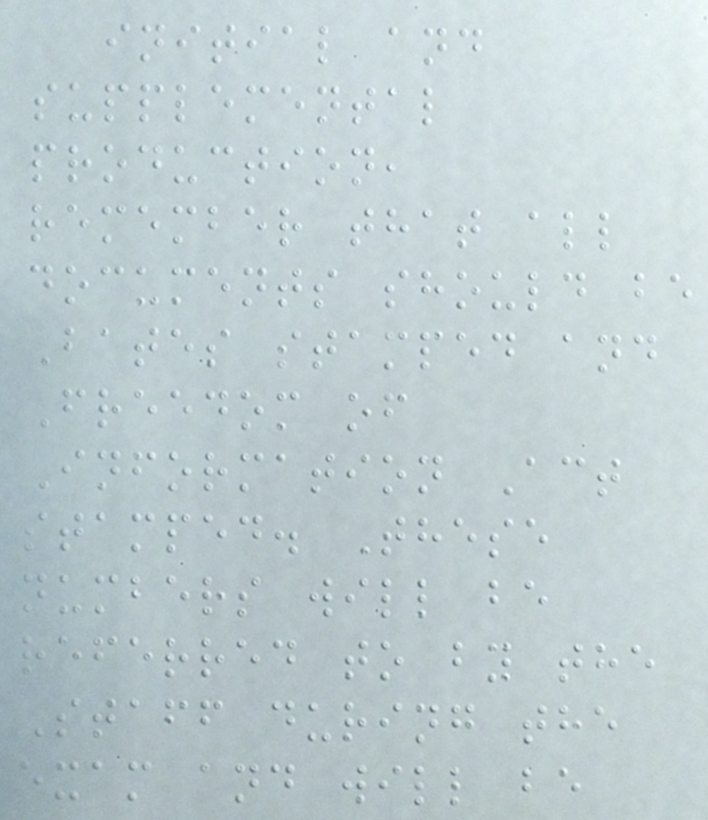initial and
supplemental
production,
remember that all
documents should be
Bates stamped and
Freedom of
Information Act
stamped. These
numbers will be
referred to by the
Staff during the
exam and will be
